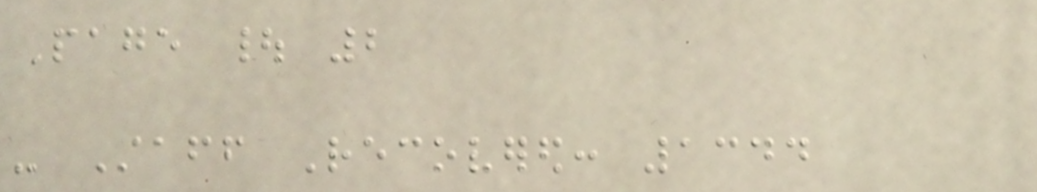Page | 2
- Staff Recovered: 1344
